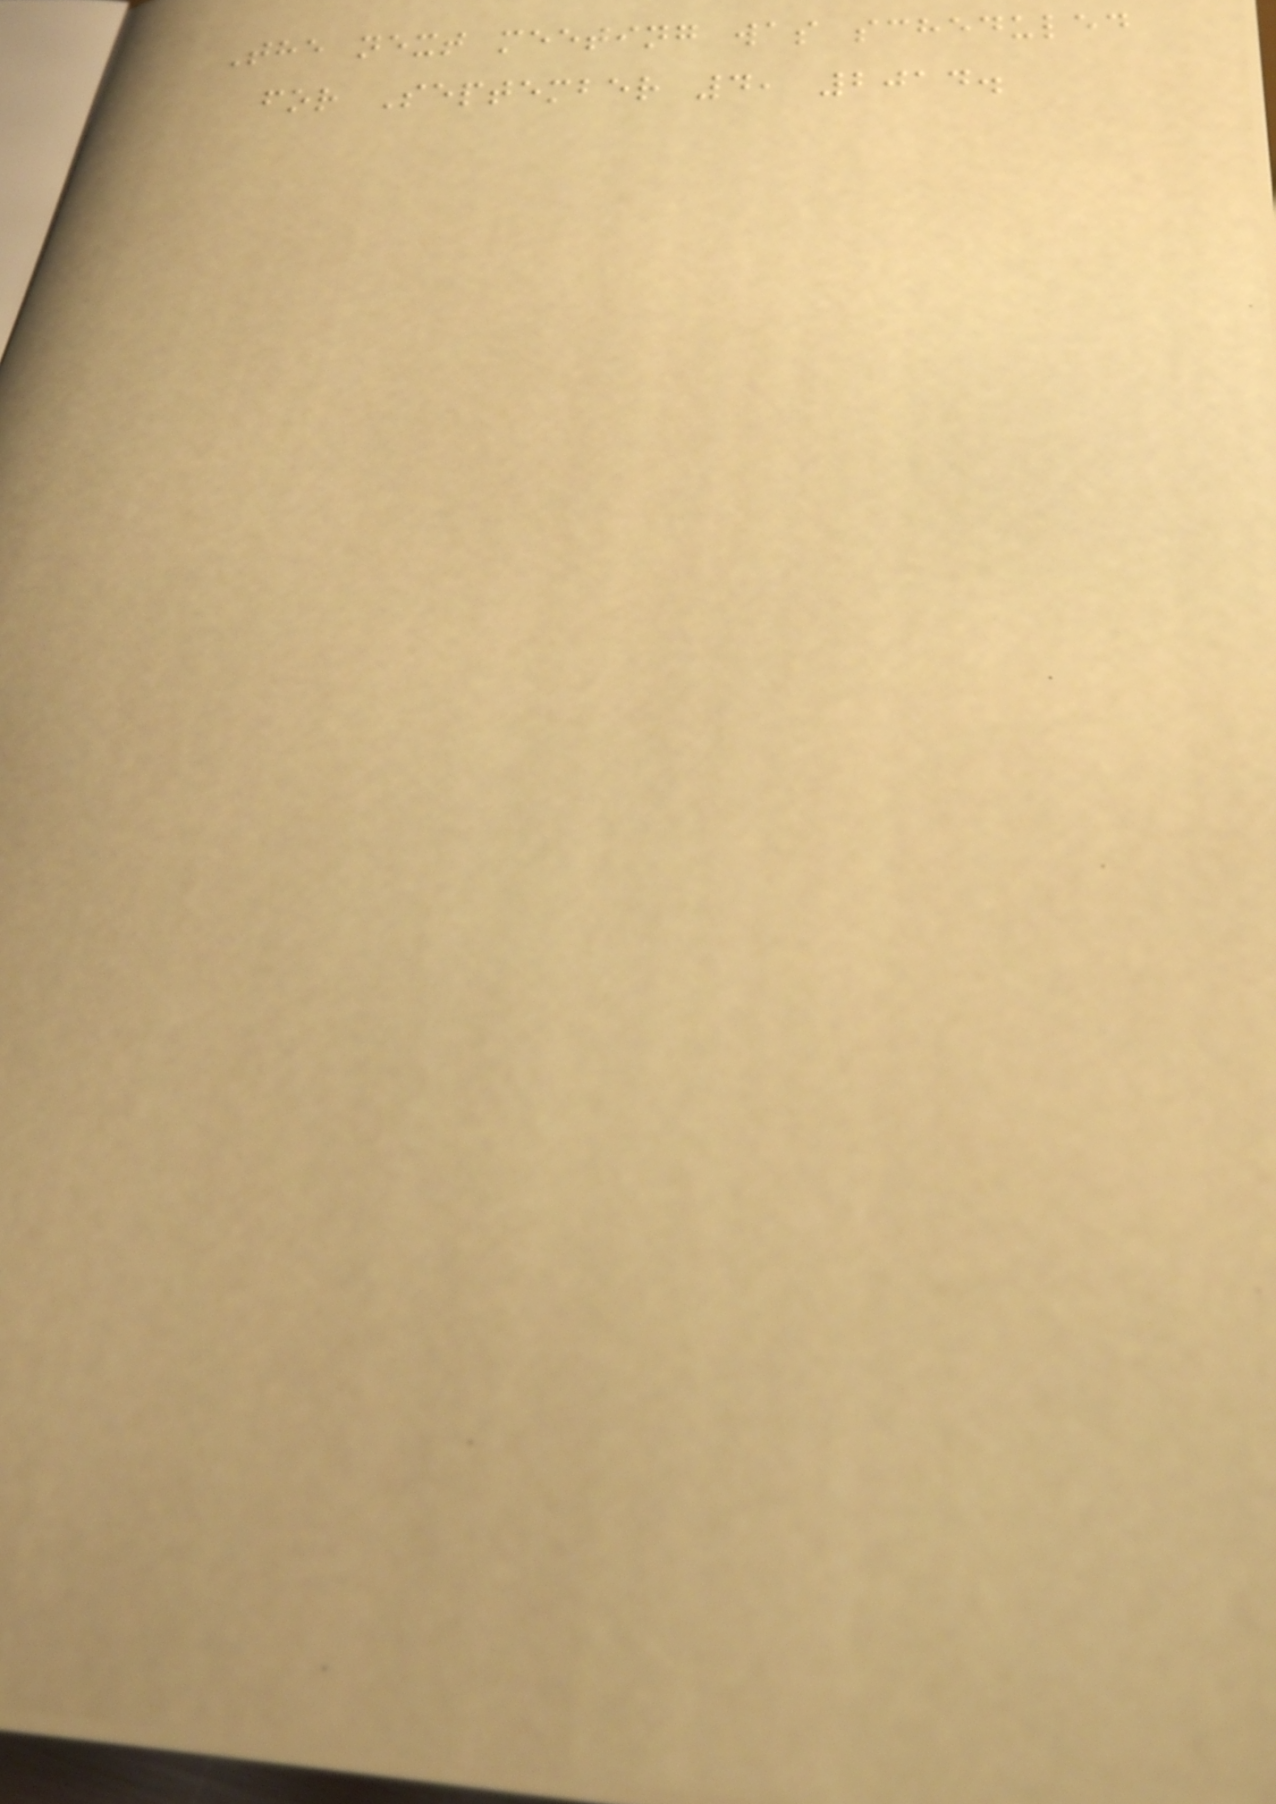The next meeting was scheduled
for September 4, 2014.
